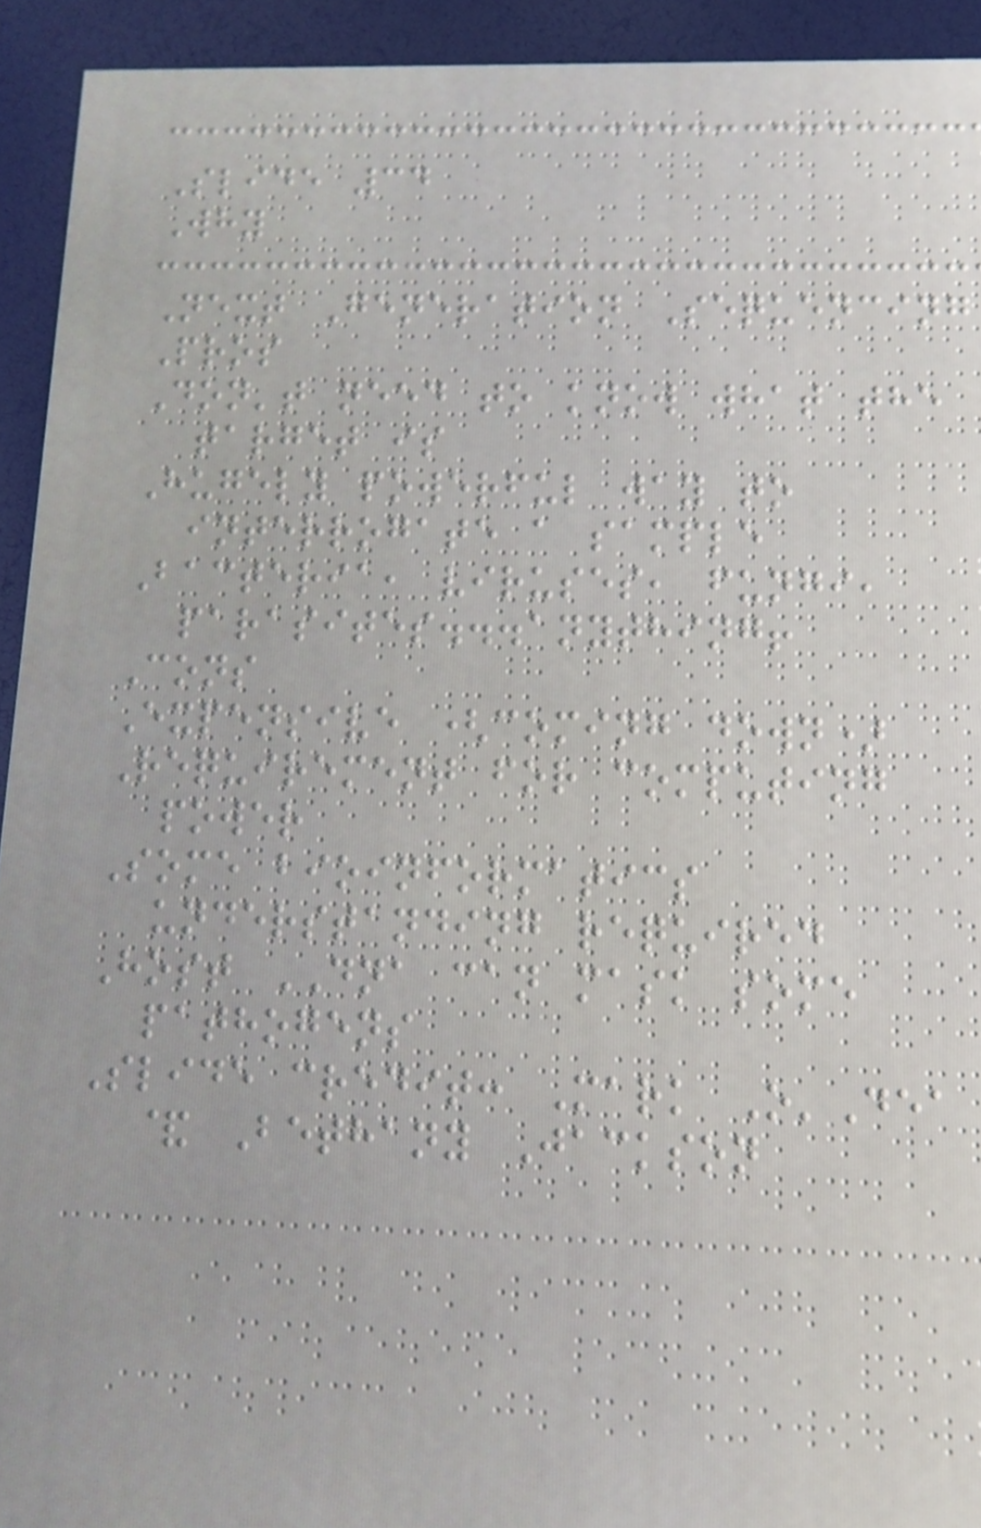Slide 34
Why
Next Generation Sequencing
Pros
Don't need to know what the
target is
Hugely powerful way to
interrogate a sample
Bacteria, viruses, fungi,
parasites...anything!
Cons
Expensive (coming down)
Requirement for computing
power
Some bioinformatics
understanding required
Host DNA can mask some
pathogens
Slide credit: Mark O'Dea
& Bethany Jackson
